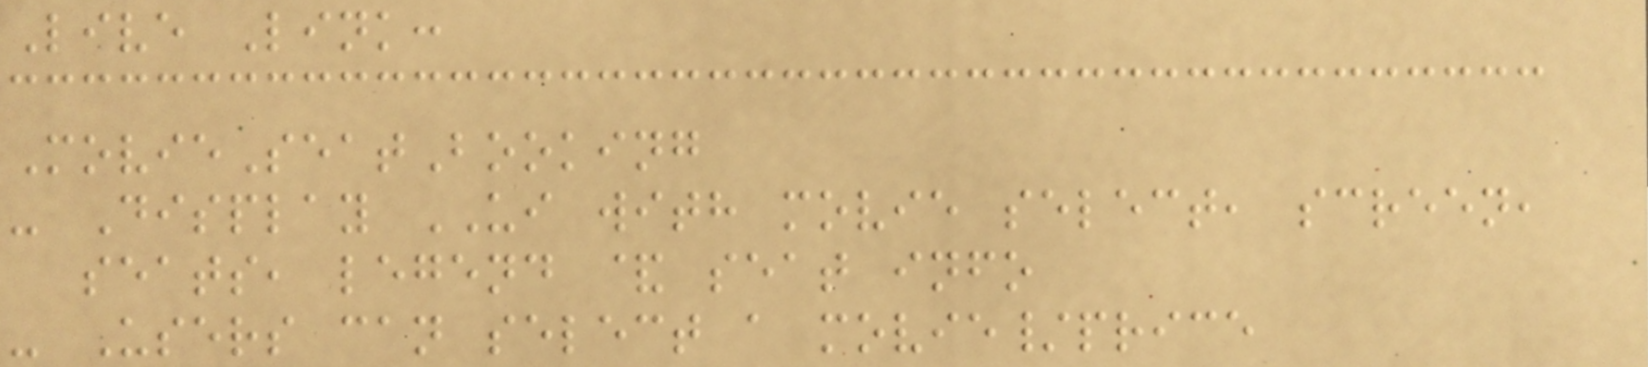Live Link:
MovieSeatBooking
- Display UI with movie select, screen,
seats, legend & seat info
- Users can select a movie/price
